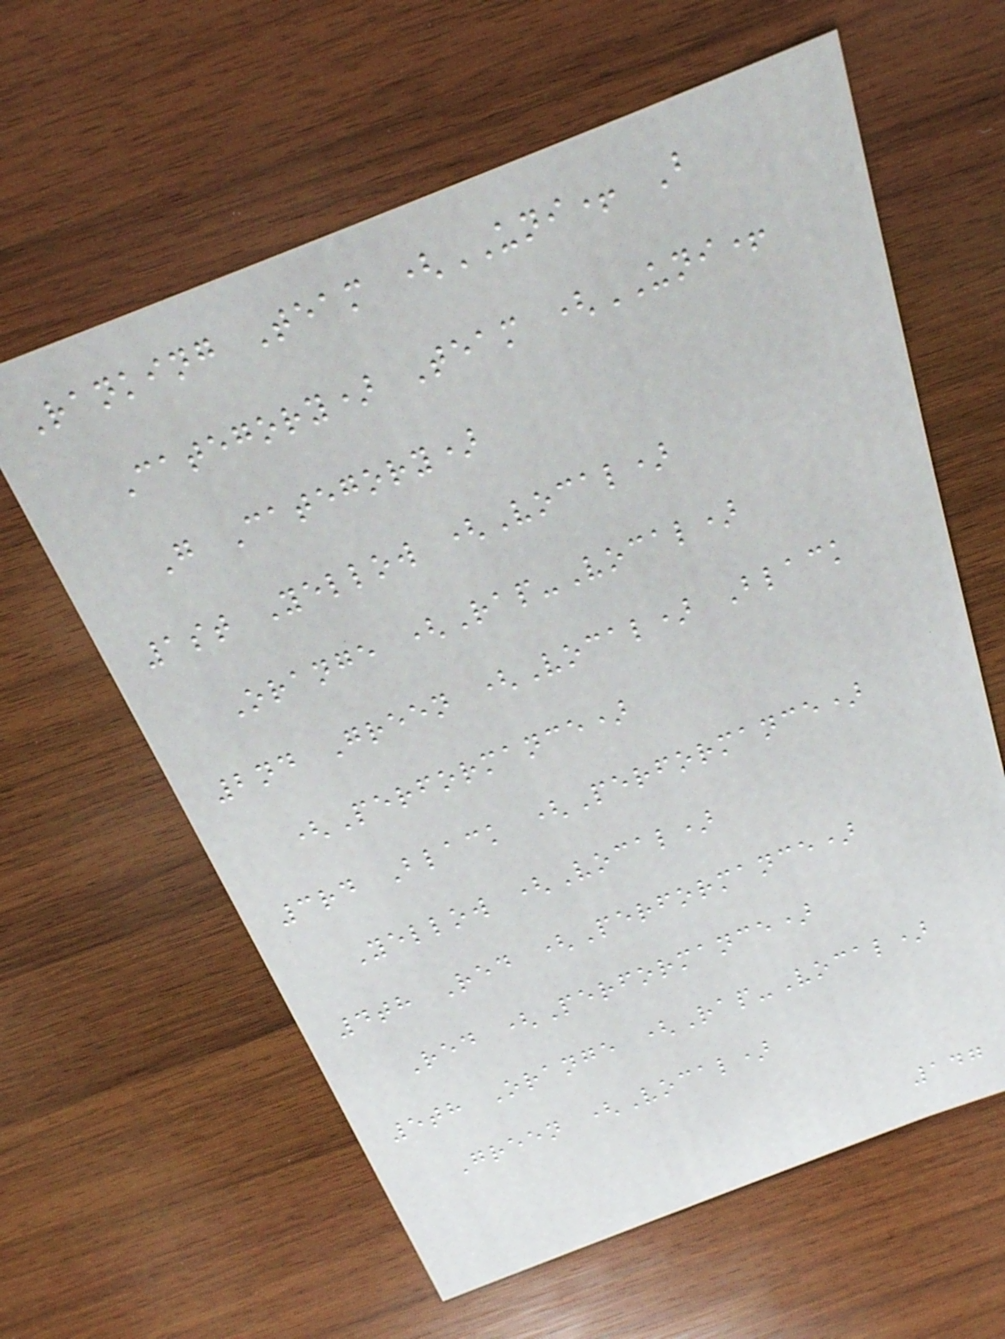Ranking Team (UNI+ B
Category) Team (UNI+
G Category)
1st Yellow (Vocal)
Orange (Rap-Vocal)
2nd Green (Vocal) Black
(Performance)
3rd Black (Performance)
Yellow (Vocal)
4th Red (Performance)
Red (Performance)
5th Orange (Rap-Vocal)
Green (Vocal)
147
